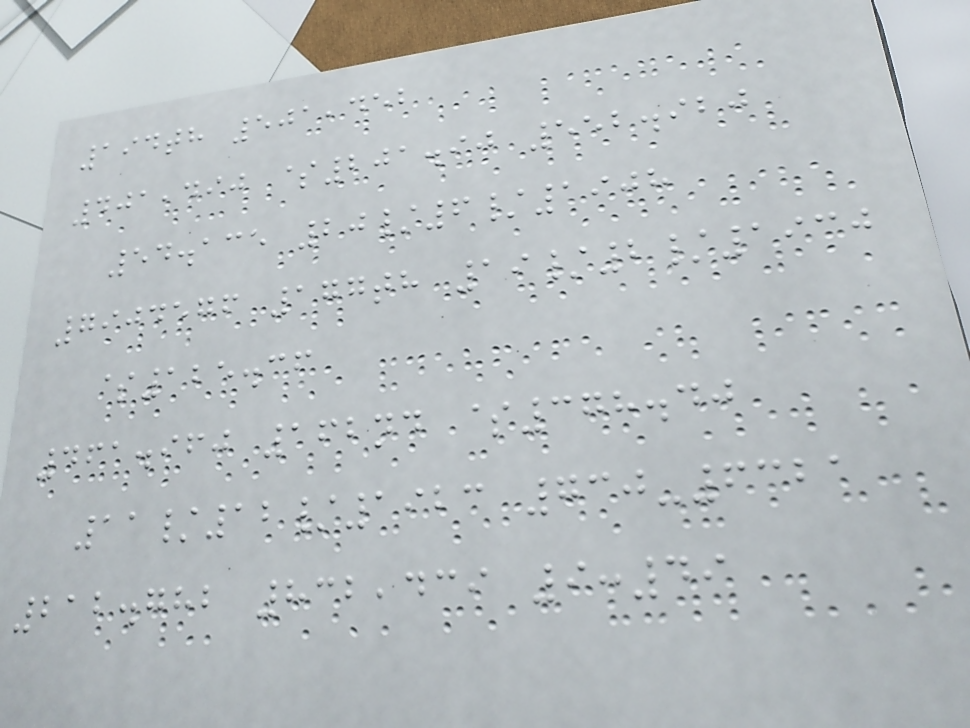194th 501,452
401,490 $201.90 552.920
54.135 20/6/1908
7904576 177th 19/2/1930
$125.36
461.960 162nd $378.40
11/12/1923 730-6321
212.782 832,439 9:49
